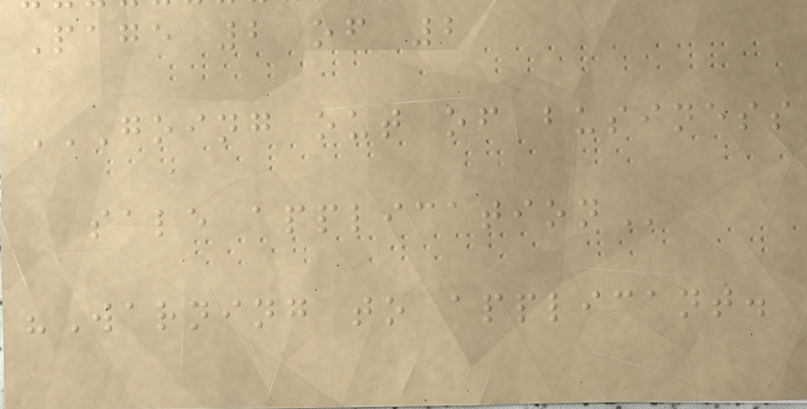Page 2 of 2
GOING OUT OF BUSINESS
SALE APPLICATION
"Warning to applicant.
